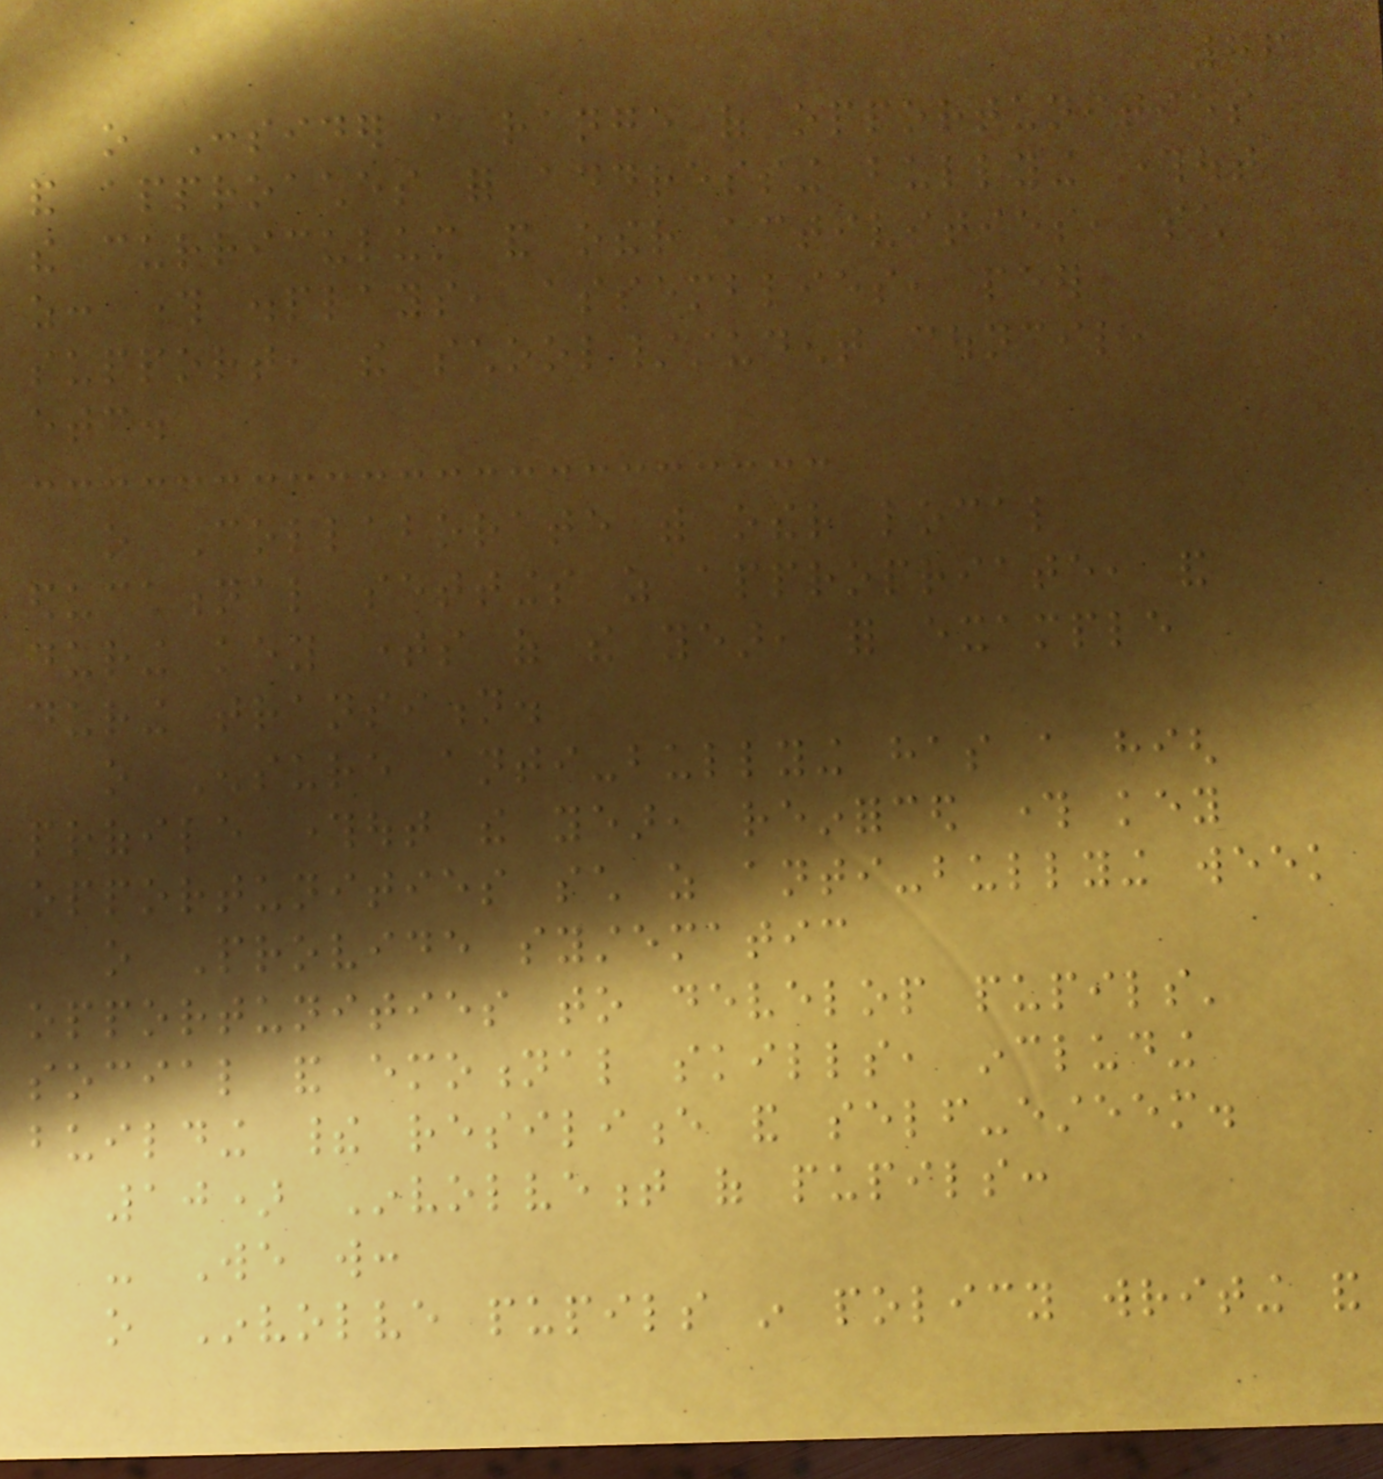86
o Consider a range of opportunities
and approaches for addressing bullying throughout
the curriculum and other activities, such
as: through displays, assemblies, peer
support, the school/student council,
etc.
o Collaborate with other local
educational settings as appropriate, and
during key times of the year, for example
during transition.
o Ensure anti-bullying has a high
profile throughout the year, reinforced through key
opportunities such as anti-bullying week
o Provide systematic
opportunities to develop pupils'
social and emotional skills, including
building their resilience and self-esteem.
10) Involvement of pupils:
- We will:
o Involve pupils in policy writing and
